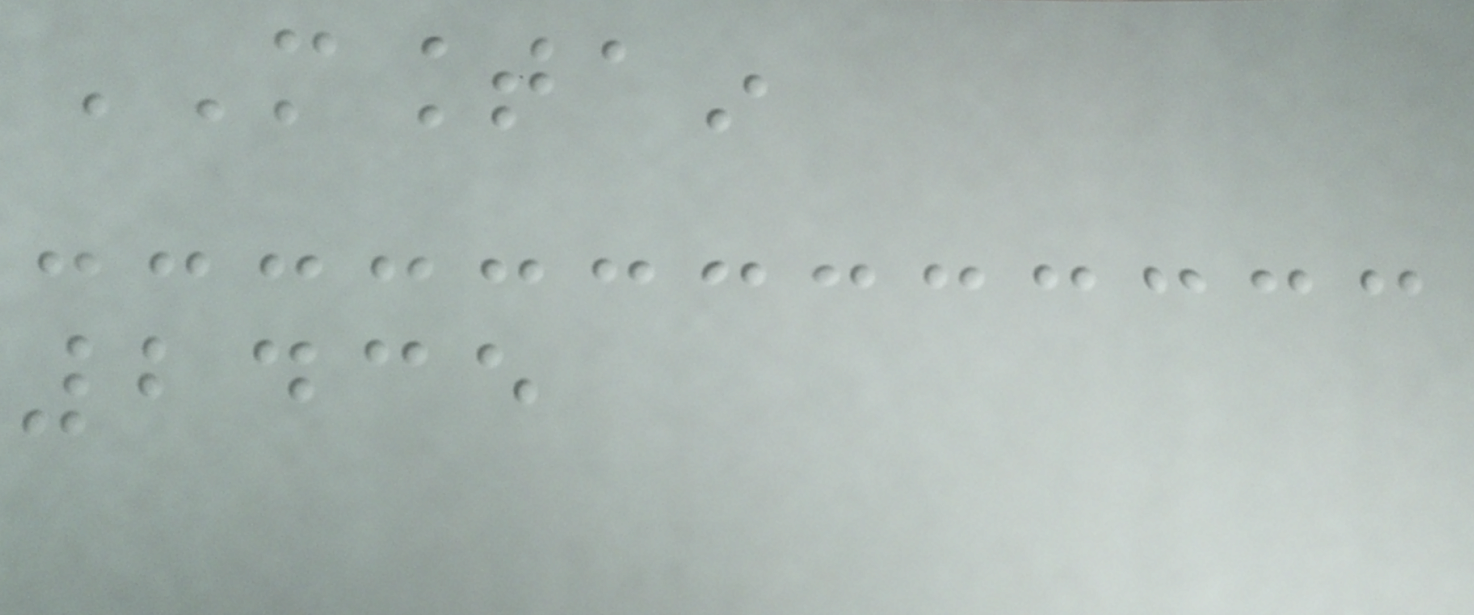MOUNTAIN
2435
